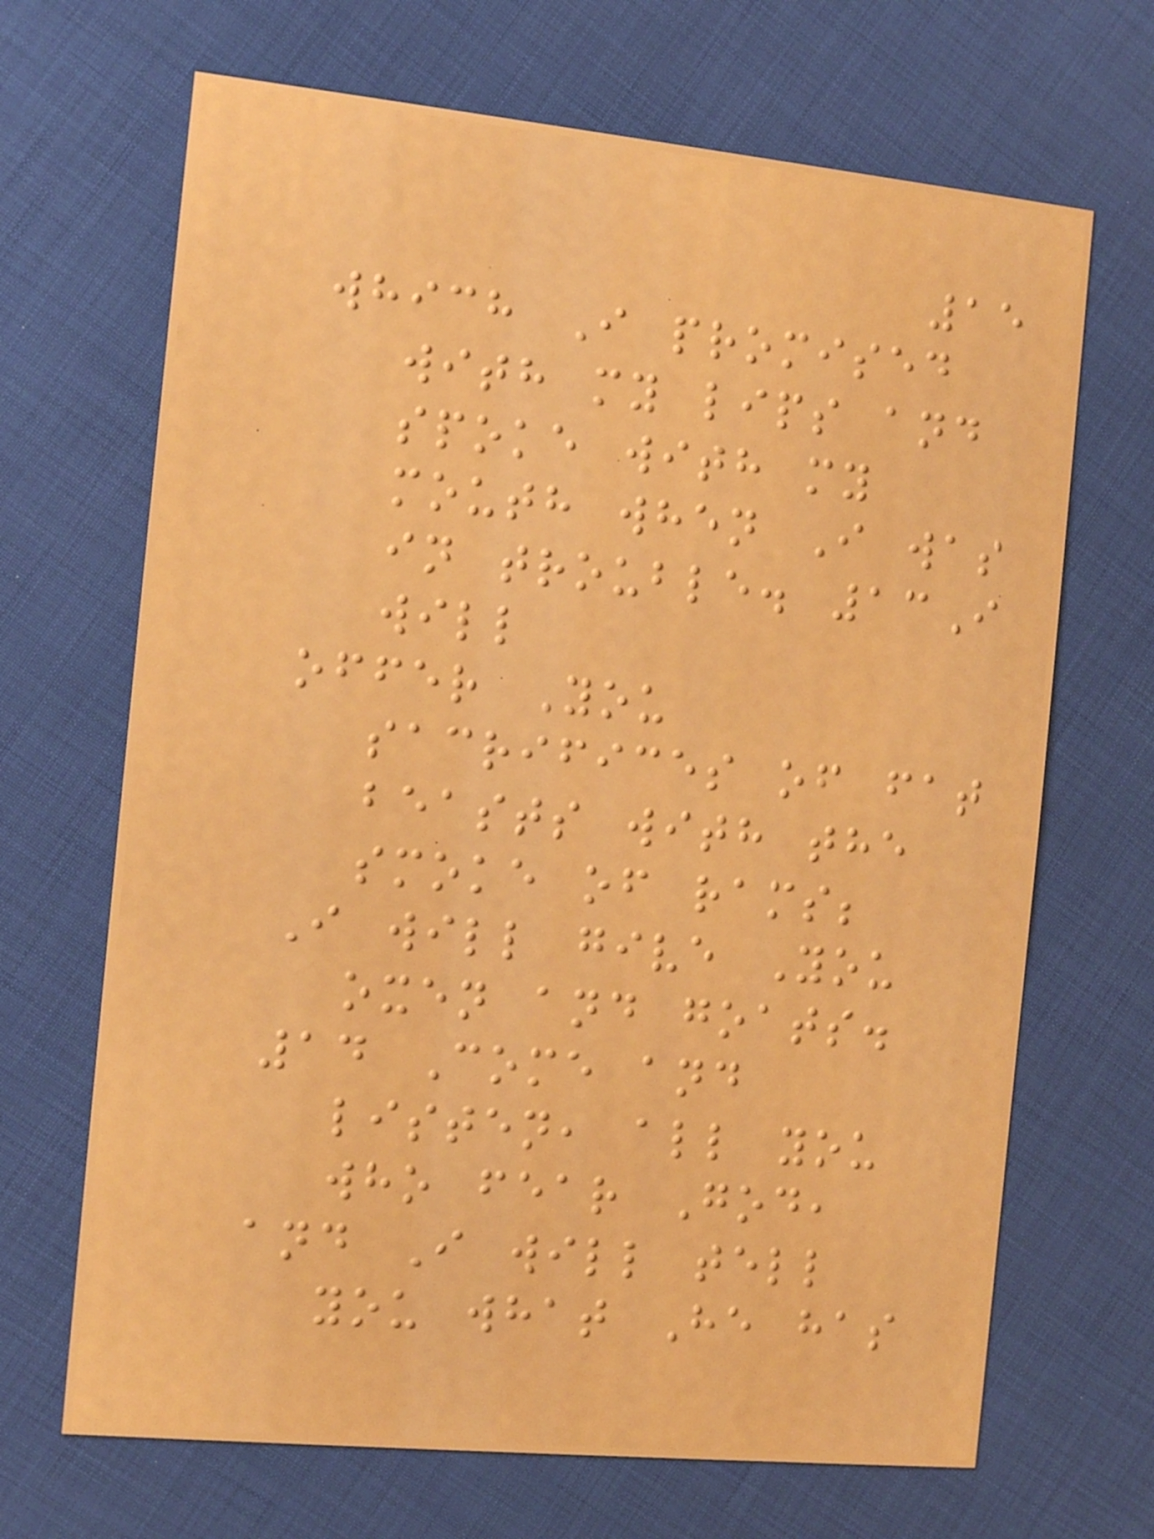15
which I promised
with my lips and
spoke with my
mouth when I was
in trouble. 13I
will
offer You
sacrifices of fat
beasts with the
smoke of rams;
I will give You
oxen and goats.
14 Come and
listen, all you
who fear God,
and I will tell
you what He has
